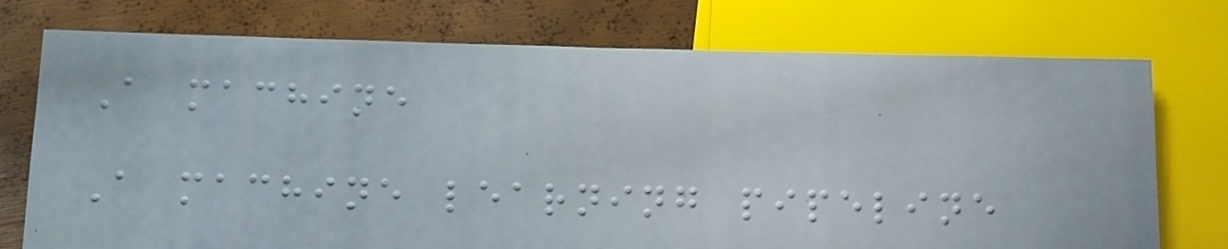A machine
A machine learning pipeline
